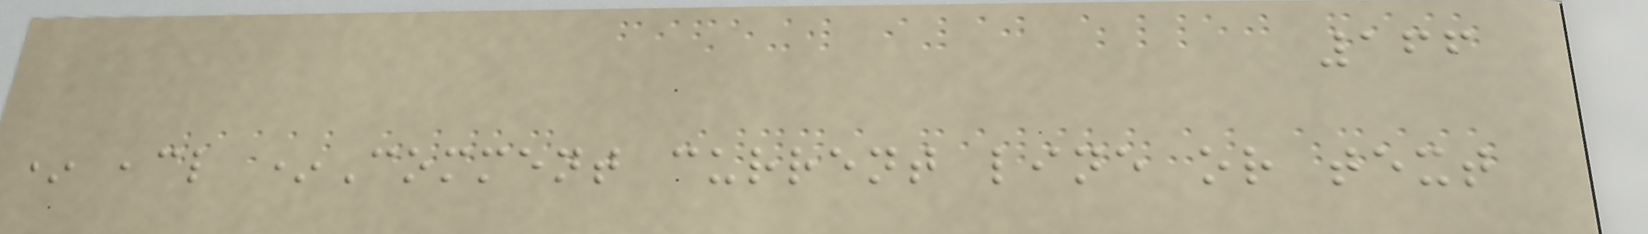166
* ,cl *Comment current line or text
